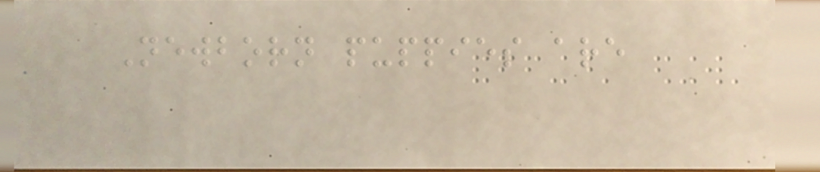Newborn puppies are
